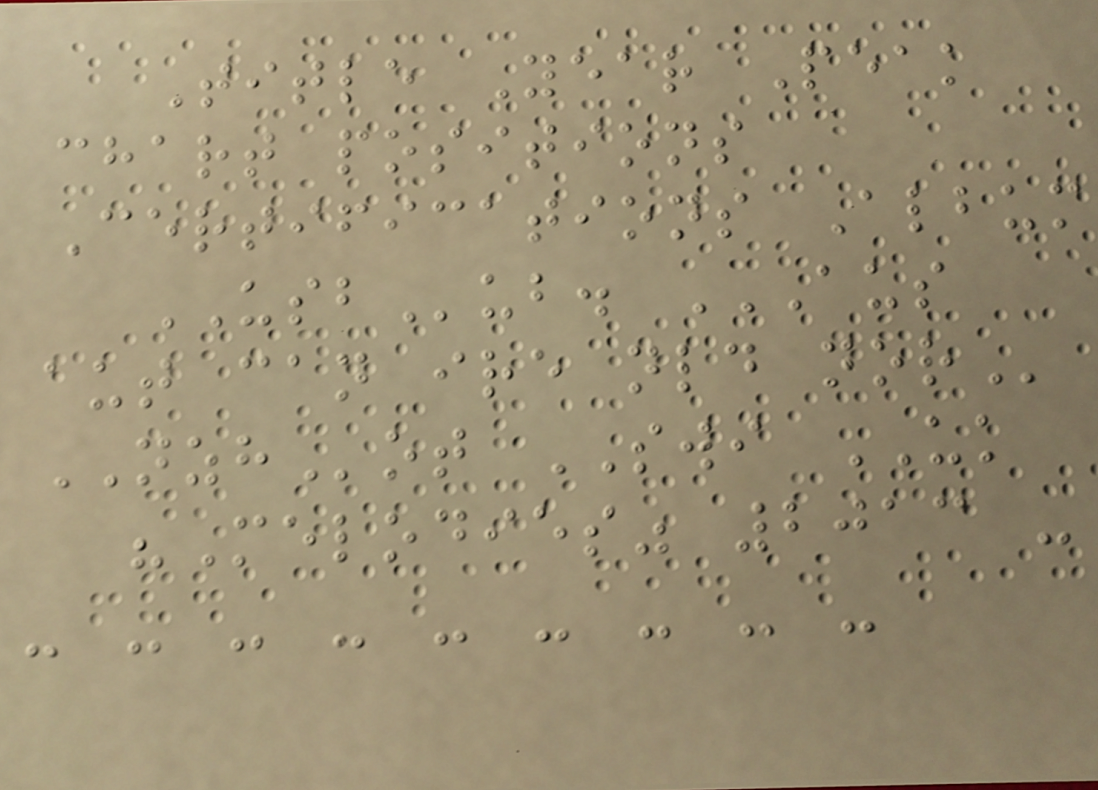Title Year Peak
chart positions
Certifications Album
USBub. AUS
AUT CAN IRE NLD NOR
NZHot SWI UK
"Melodies" 2013 -
- - - - - - - - -
